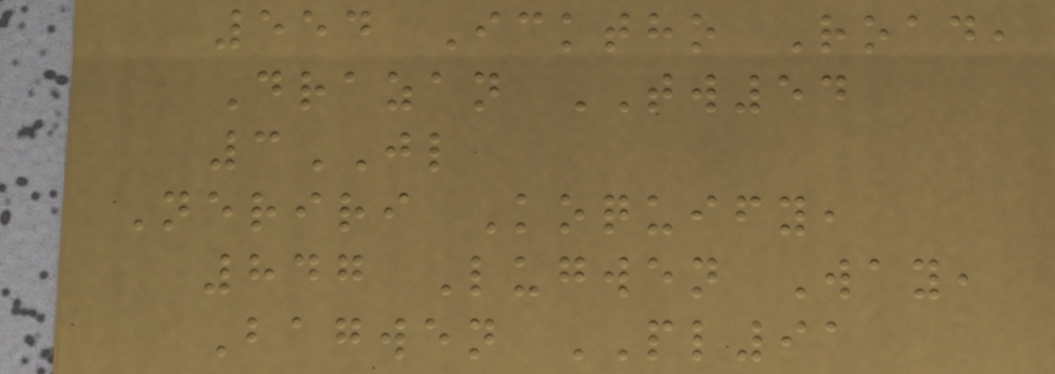554 Icktho Road,
Drazan TW54
3JL
Neriri Koquify,
847 Lugwen Way,
Bagwen PL91
